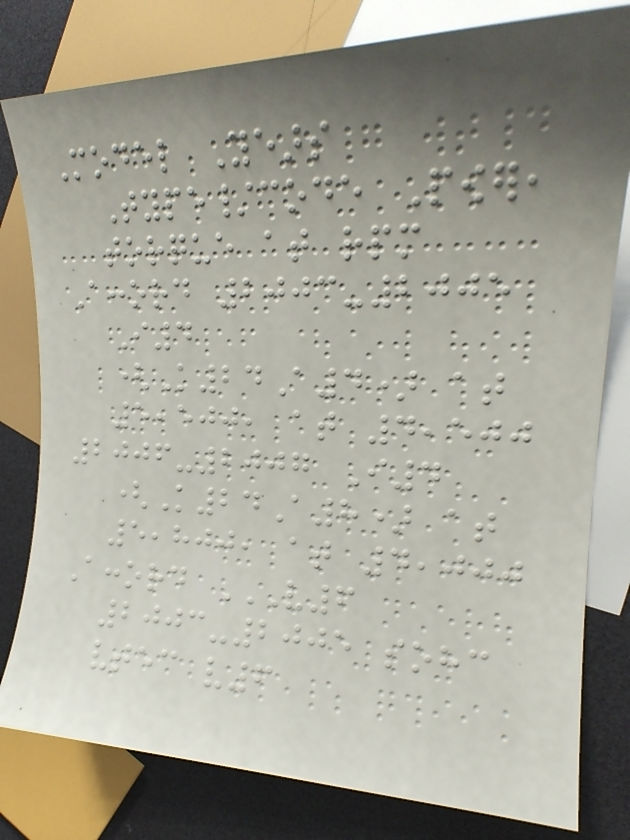Model Years
Type/code Power,
torque at rpm
Accord 2003-2005
I4
(K24A4) at
5,500, at 4,500
2006-2007 I4
(K24A8) at
5,800, at 4,000
Accord V6
2003-2005 SOHC
VTEC V6
